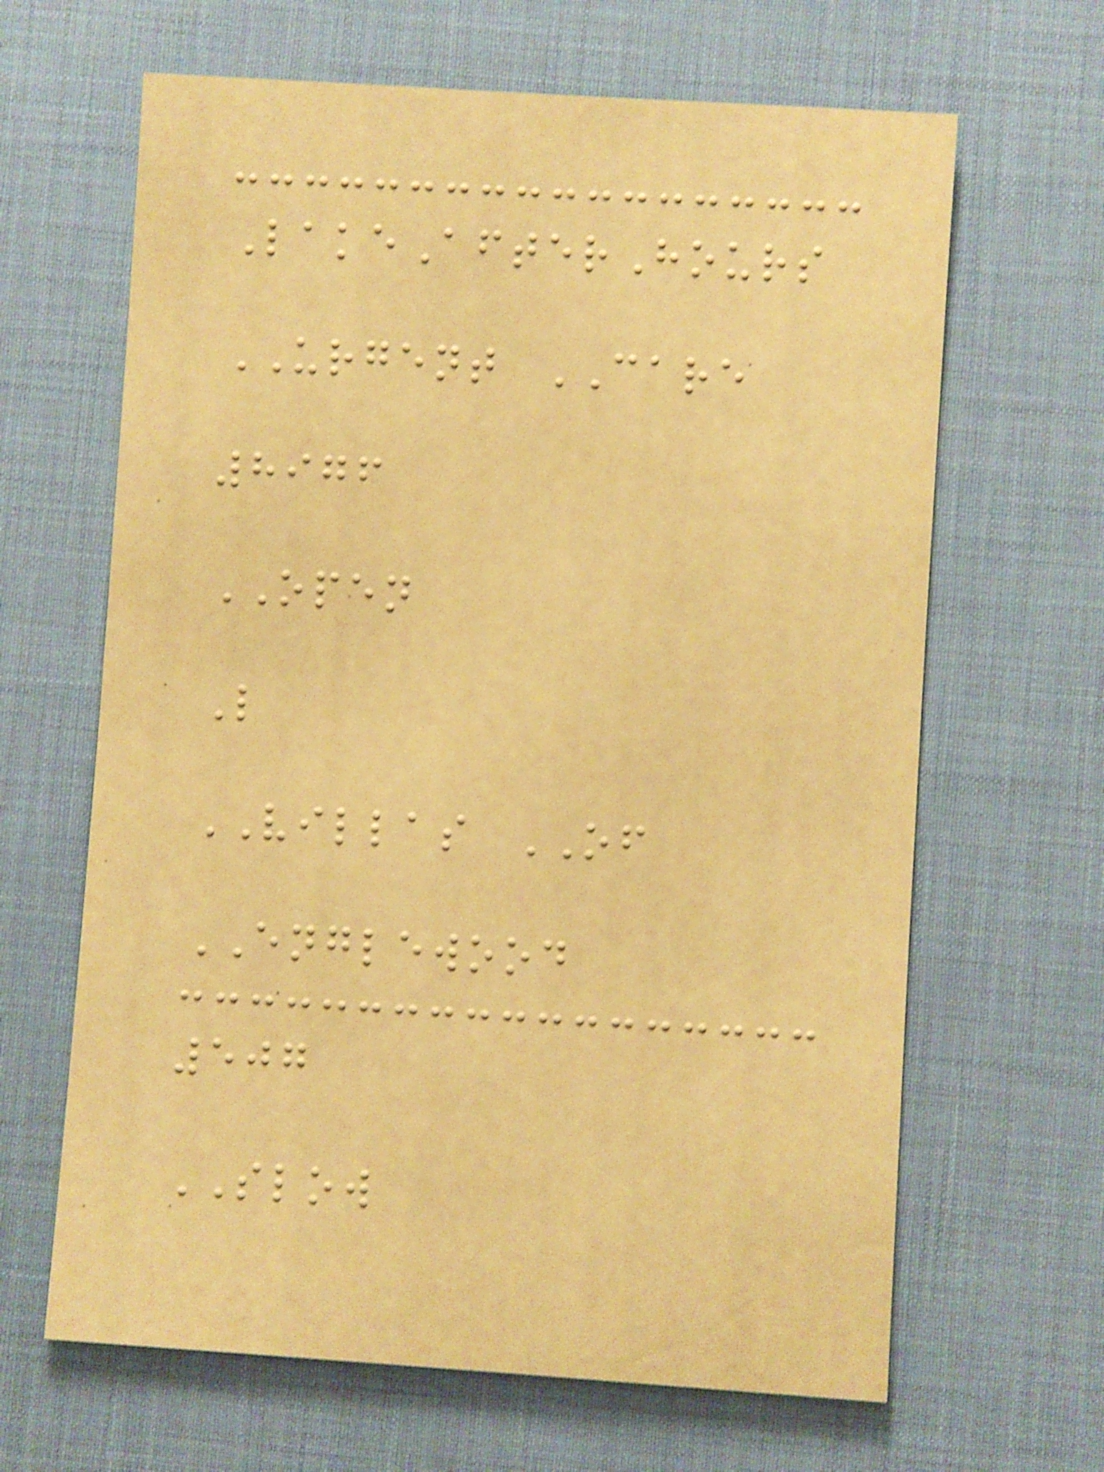LakeAfterHours
URGENT CARE
8976
OPEN
L
VILLAS OF
ENGLEWOOD
507
SLOW
